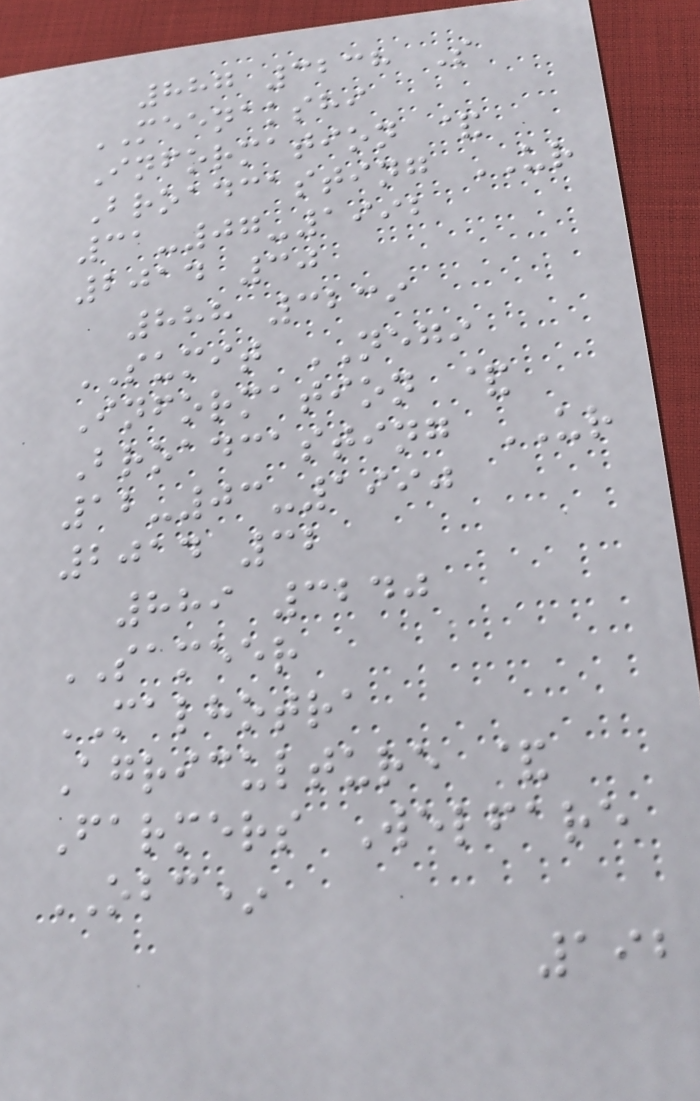887 3238 S
MEENAKSHI
Information &
Broadcasting UR
31-07-1992
2014 30
888 3239
SUMIT NEGI
Information &
Broadcasting UR
12-03-1990
2014 32
889 3240
SAMEER
MALHOTRA
Agriculture &
Farmers Welfare
OBC*
192
